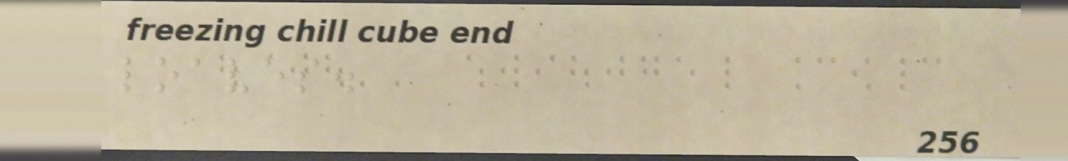loaves.
